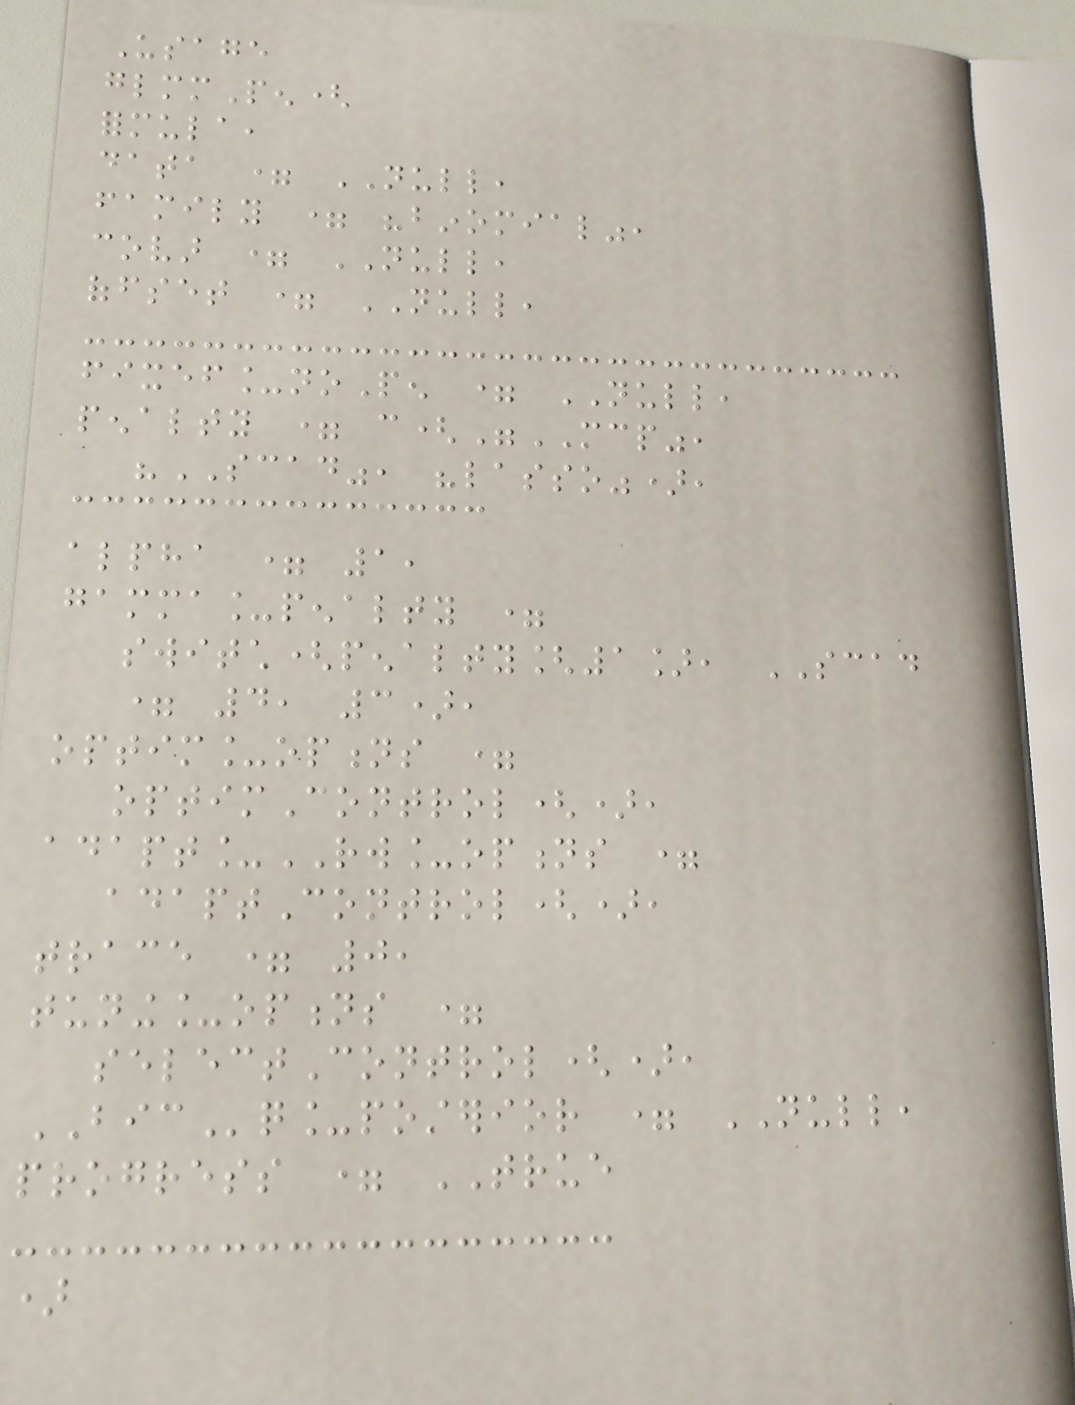Usage
glmmPen(
formula,
data = NULL,
family = "binomial",
covar = NULL,
offset = NULL,
fixef_noPen = NULL,
penalty = c("MCP",
"SCAD", "lasso"),
alpha = 1,
gamma_penalty =
switch(penalty[1], SCAD
= 4, 3),
optim_options =
optimControl(),
adapt_RW_options =
adaptControl(),
trace = 0,
tuning_options =
selectControl(),
BICq_posterior = NULL,
progress = TRUE
)
